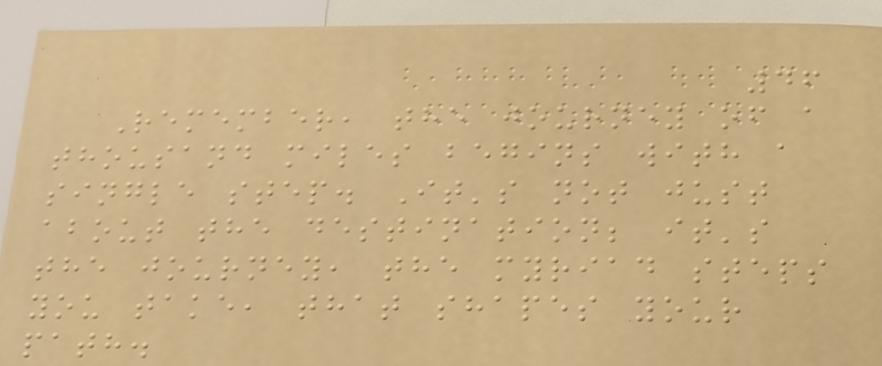46
Remember, the journey of a
thousand miles begins with a
single step. It's not just
about the destination; it's
the journey, the myriad steps
you take, that shapes your
path.
